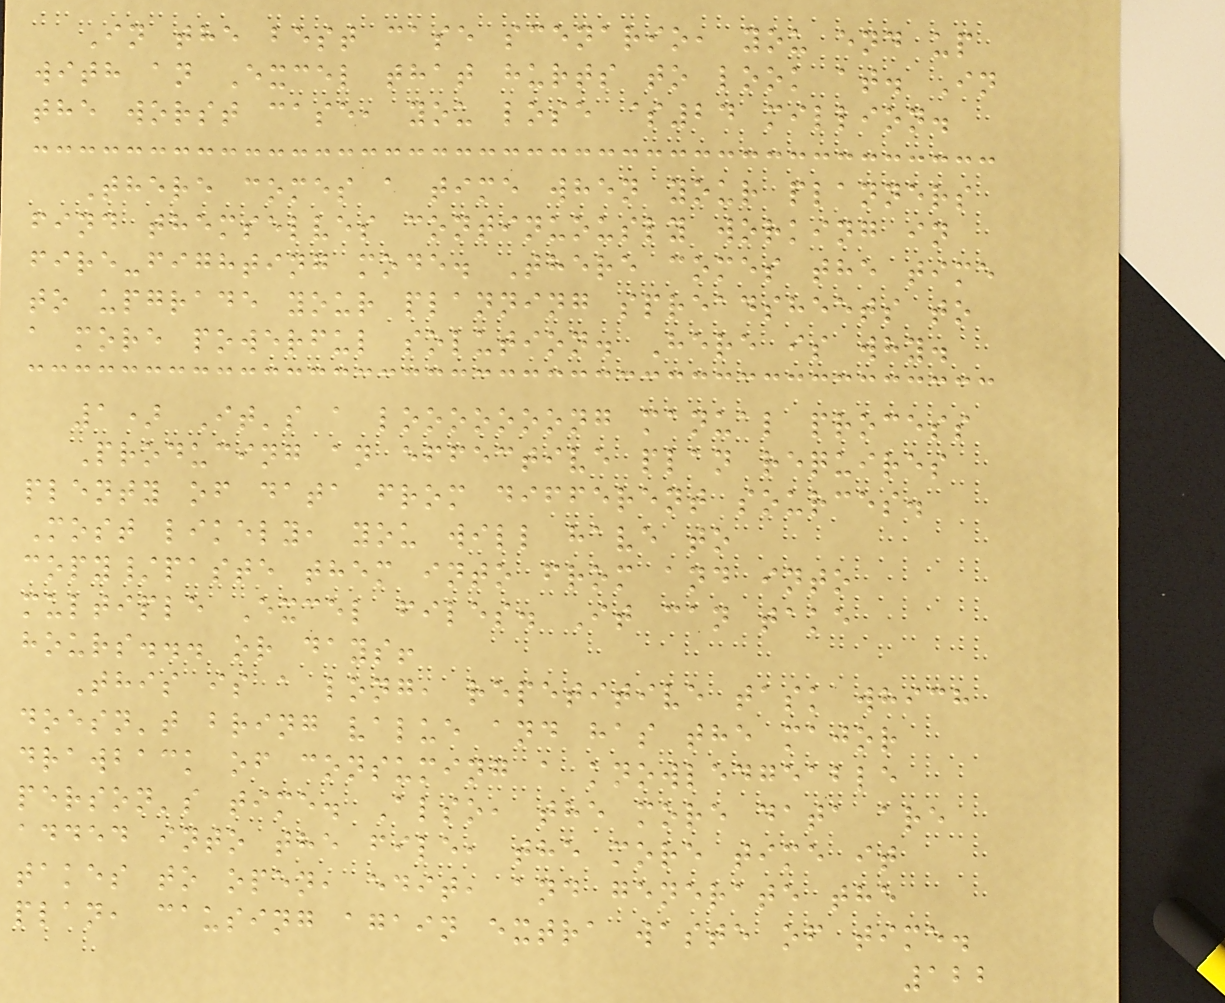In the best case scenario, you end up
with an Excel that hurts to look at. In
the worst case, you lose $24 million.
There comes a time when your planners
find themselves continuously working in
fire-fighting mode. There comes the time
to upgrade your planning spreadsheets to
a more powerful solution. Here is why.
1) It's a looooooong manual process
Producing an effective plan requires
plenty of data from different sources.
Most likely, you will have to
copy/paste them into from and into
multiple Excel files. It can take
hours... or days!
This is a long, repetitive task which
doesn't bring value and has the major
drawback of consuming a knowledgeable
person's time. Also, the more data are
added into the file, the more time it
takes to open, edit, and generate the
plan, causing again extra waste of time.
122
